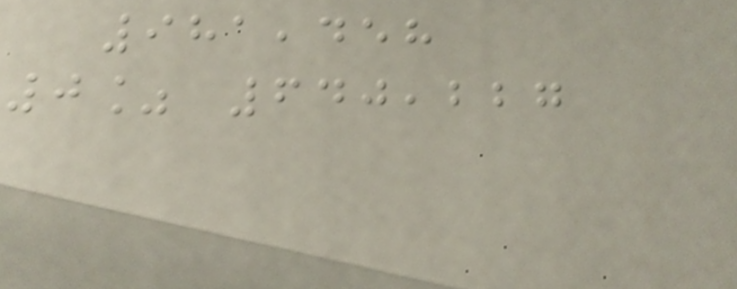981,458
0% 640,227
